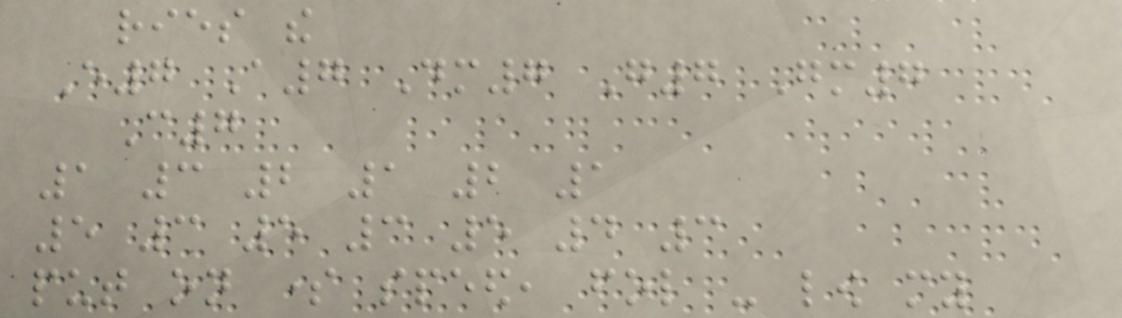ries the
E7 A7 Dm7 G7 Gm7
C7
1 3 2 1 2 1
5 3 5 3 5 4 3
put on some speed, fol - low my
